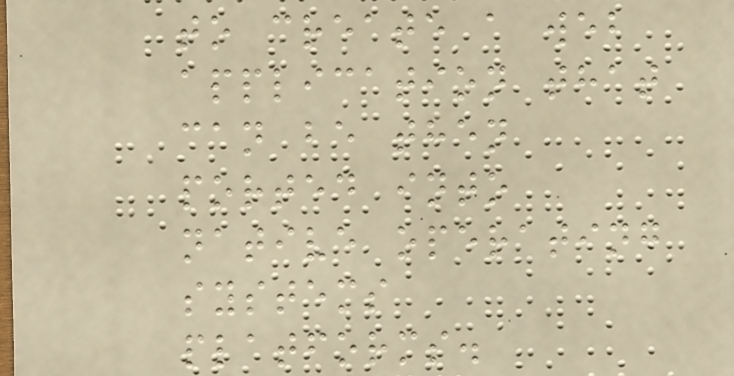to create a web
application that
can be then
ported into
native operating
systems
platforms.
